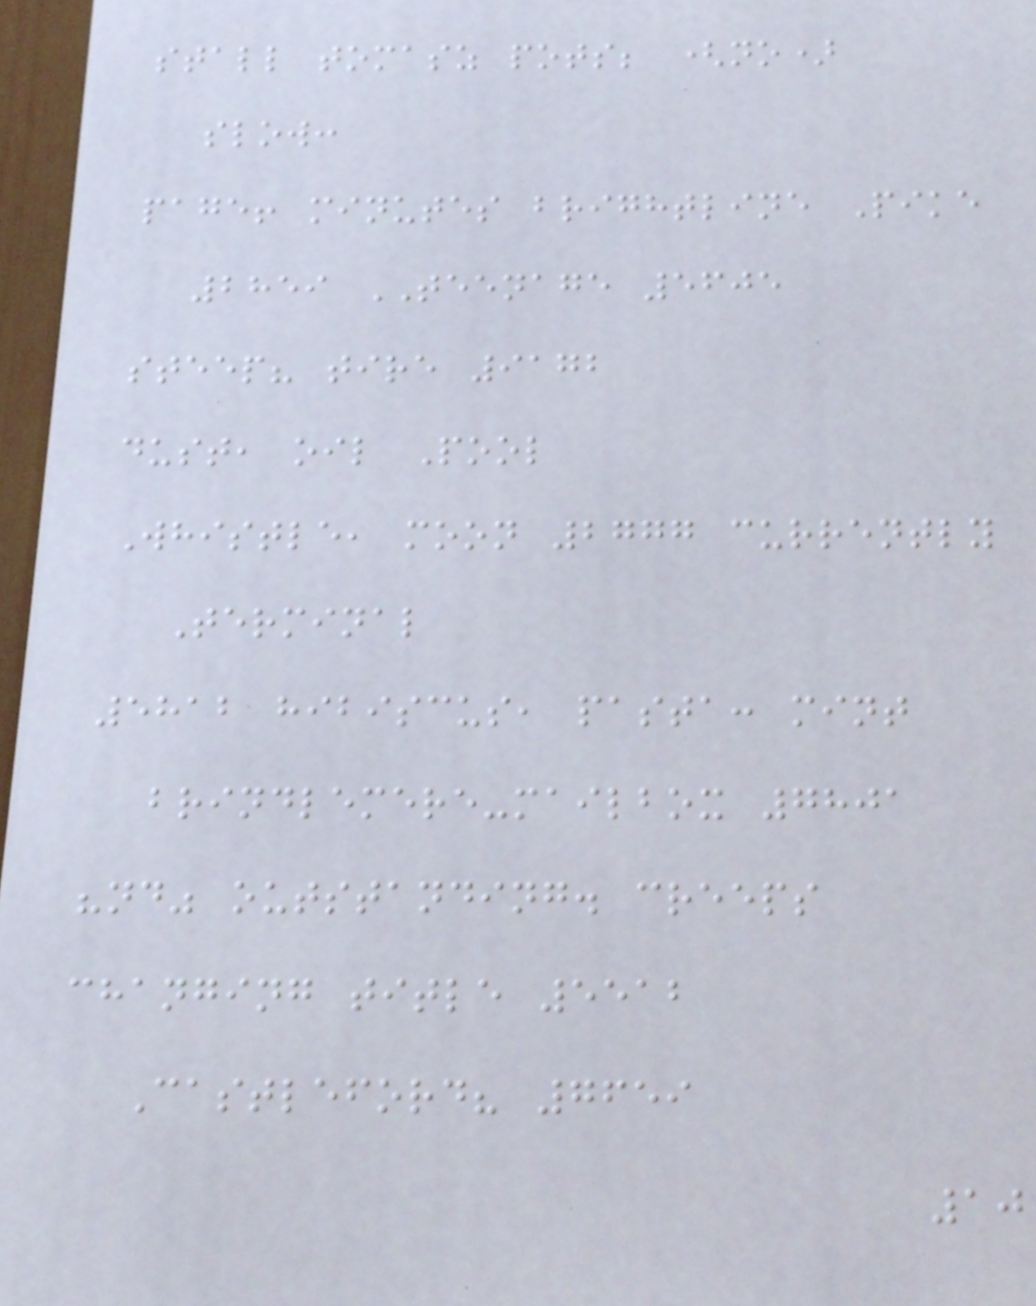stall tomasz pots; (no)
slow:
page! minutes brightline Pike
2859 TEENAGE 5605
steep? tire 9172
dust, oil Pool
Whistle, moon 2777 currently
Terminal
5812 hibiscus, pasta: mint
brindlemere-mailbox 7801
"nd" outstanding. creeps
changing title 5512
Castleford? 7659
10
